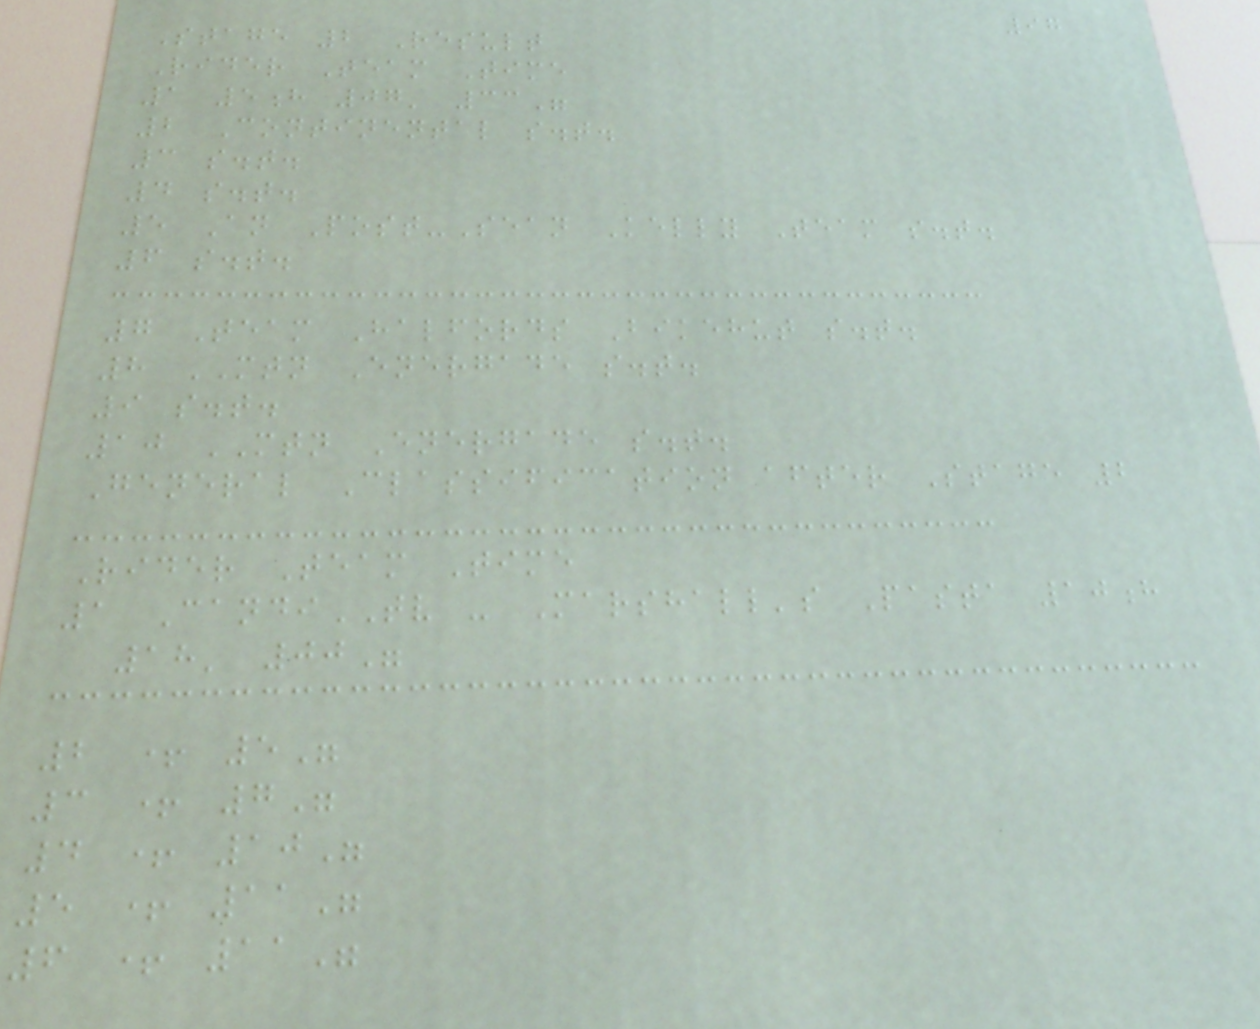97
Stage 2 Result
Rider Team Time
1 5h 07' 33"
2 Continental s.t.
3 s.t.
4 s.t.
5 An Post-Sean Kelly Team s.t.
6 s.t.
7 Team Halfords Bikehut s.t.
8 MTN Energade s.t.
9 s.t.
10 MTN Energade s.t.
General Classification after Stage 2
Rider Team Time
1 CandiTV - Marshall's Pasta 10h
18' 00"
2 + 5"
3 + 7"
4 + 10"
5 + 11"
6 + 11"
